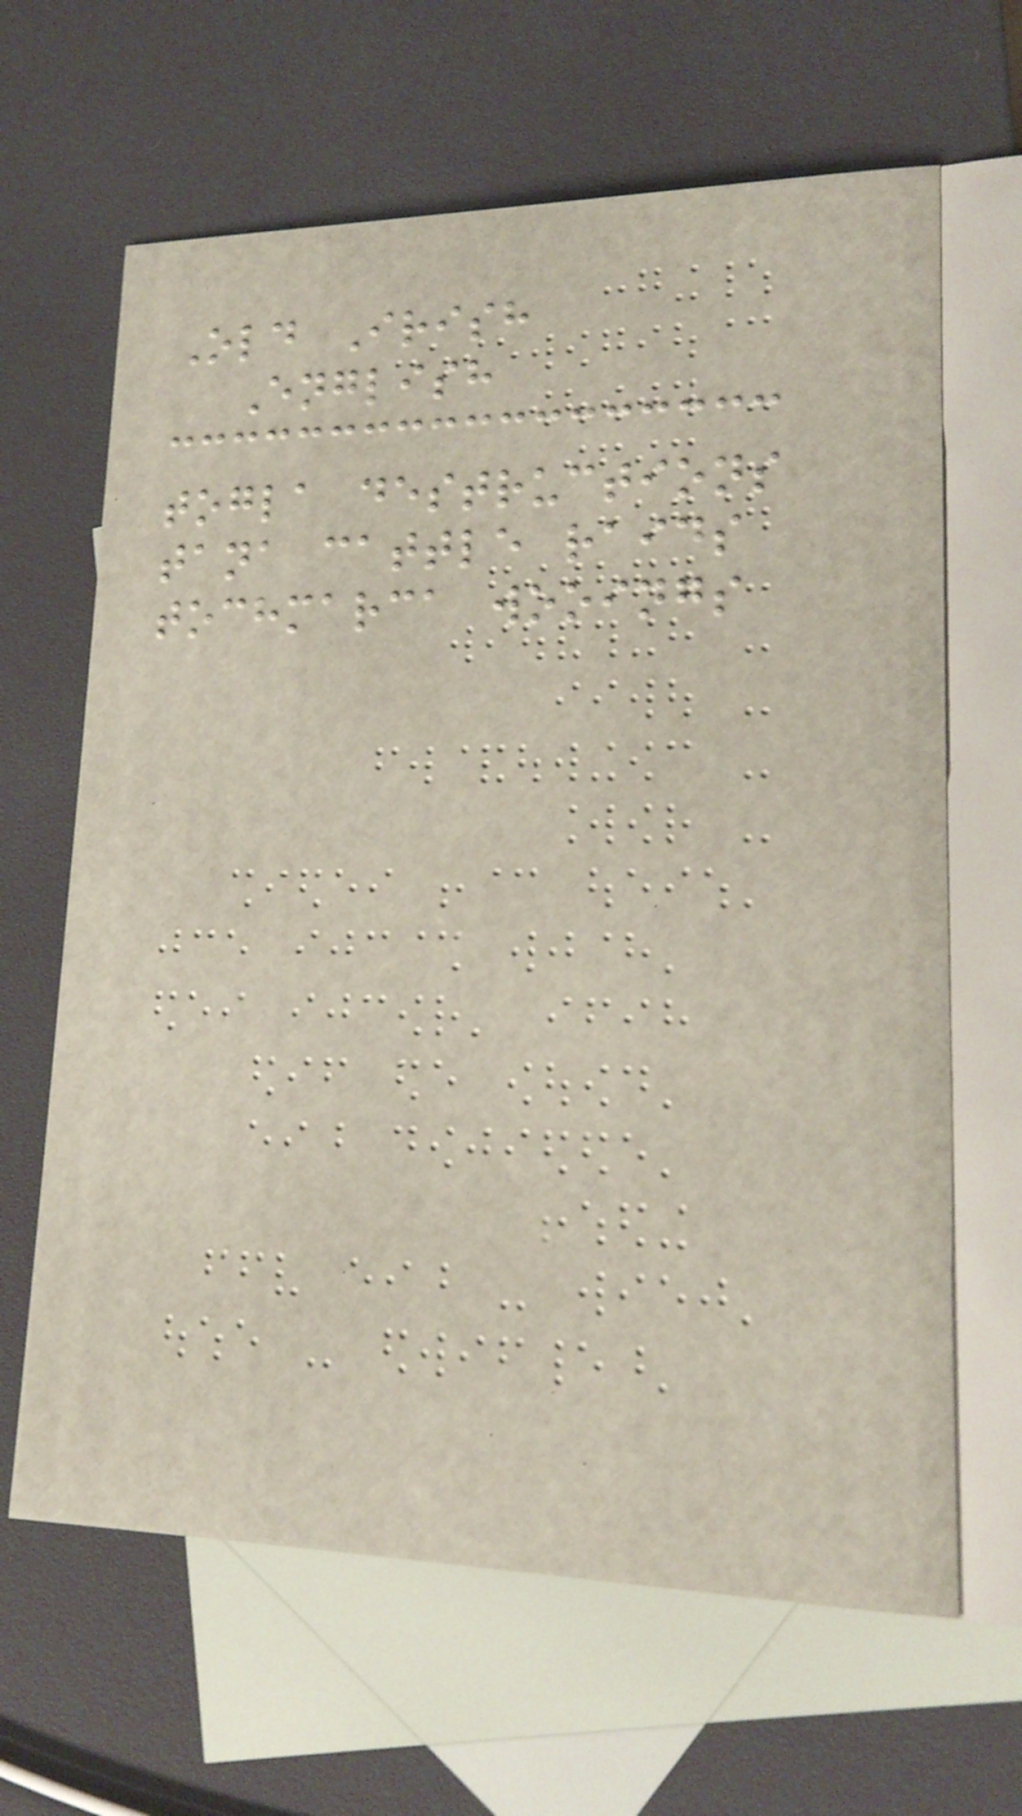Old Irish
English
togla destructions
tana cattle raids
tochmarca wooings
